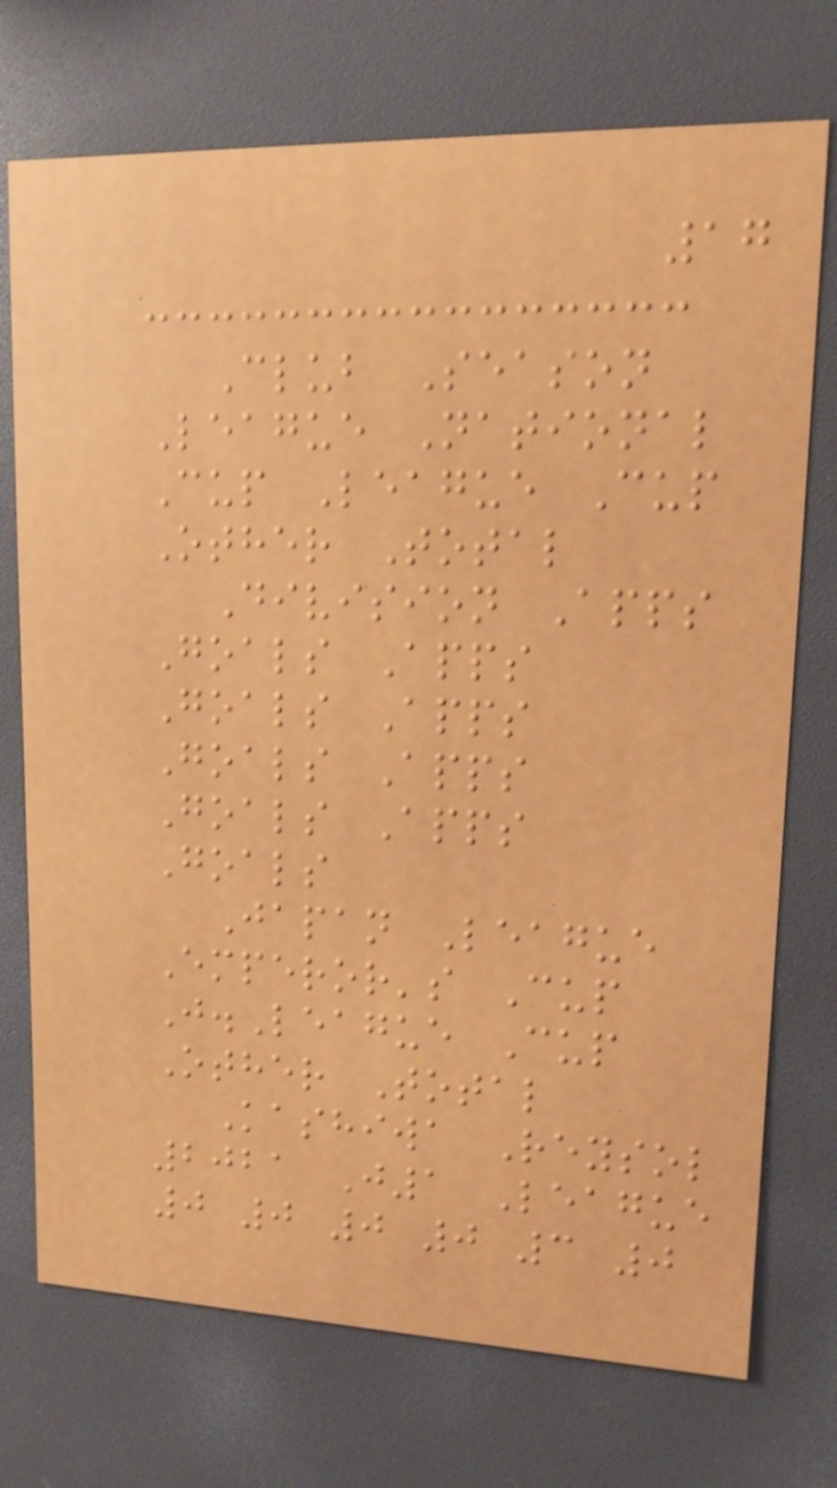17
Club Season
League National
Cup League Cup
Other Total
Division Apps
Goals Apps
Goals Apps
Goals Apps
Goals Apps
Goals
Japan League
Emperor's Cup
J.League Cup
Other Total
Kashiwa Reysol
2021 J1 League
0 0 0 0 3 0
